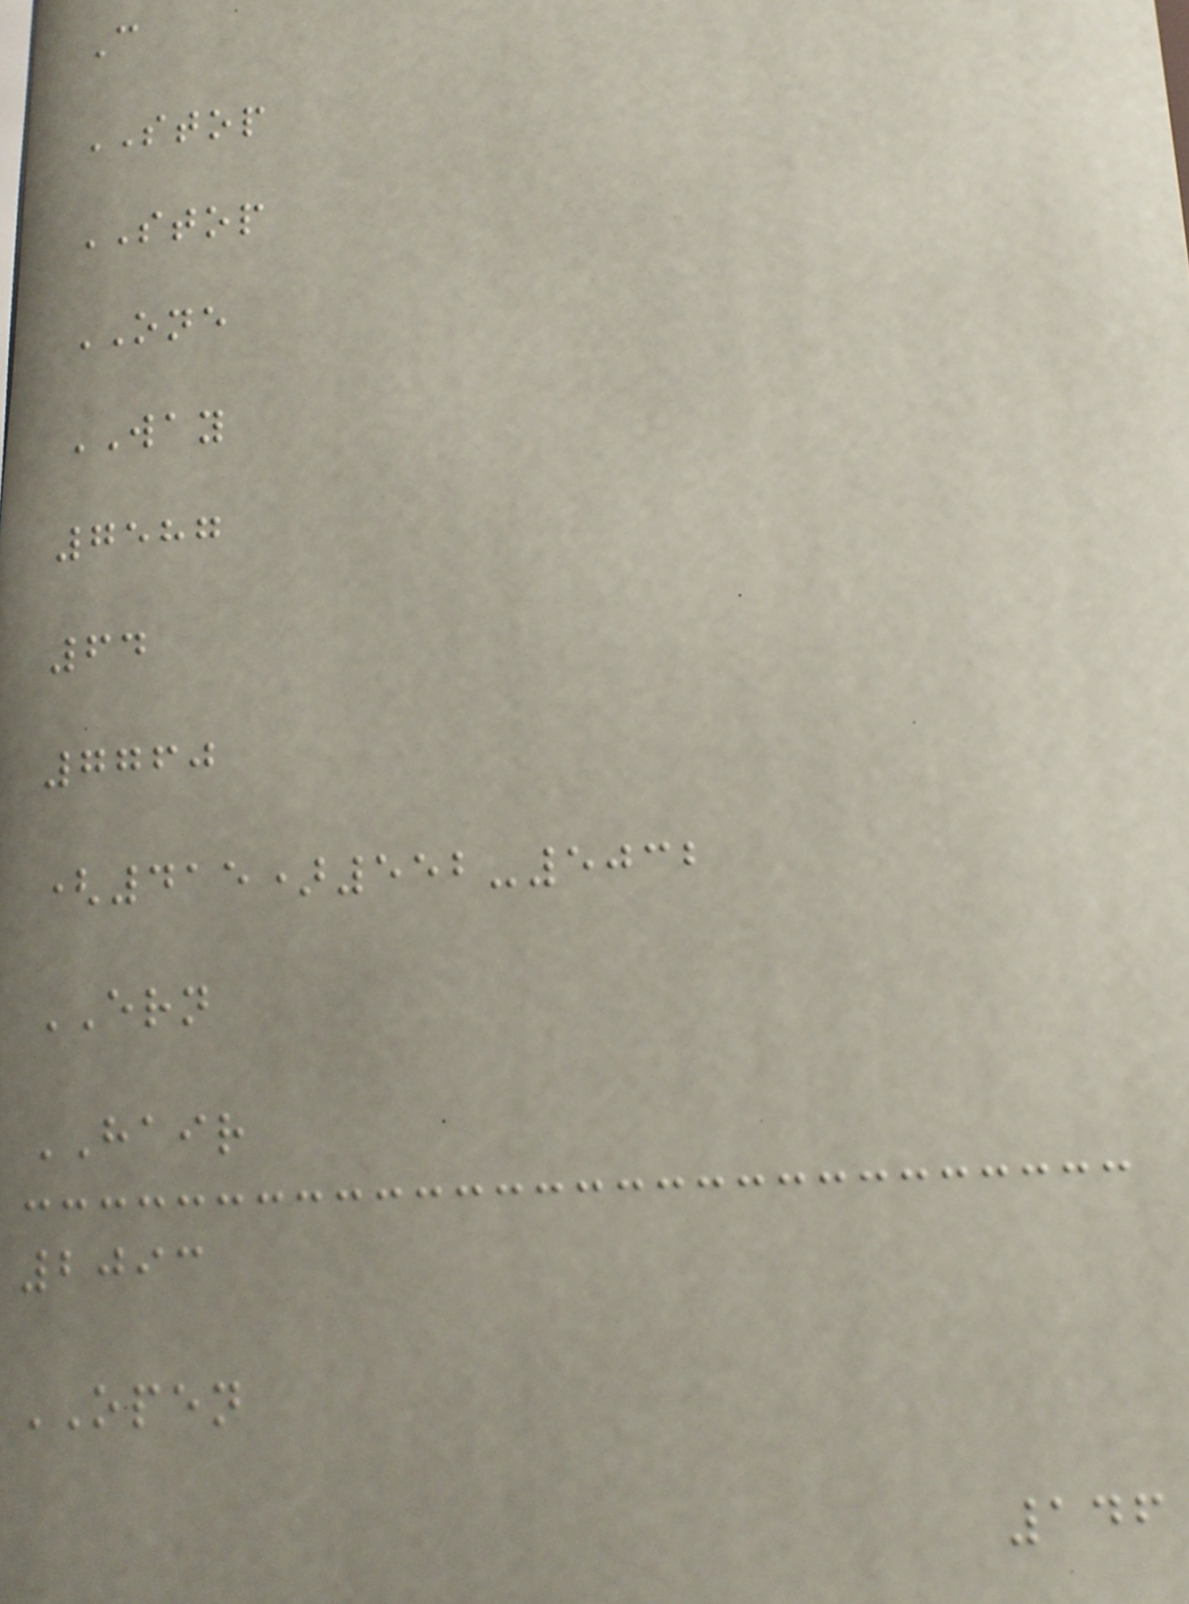C
STOP
STOP
ONE
WAY
7587
64
7760
(415)552-5032
ERN
HAIR
2093
OPEN
146
